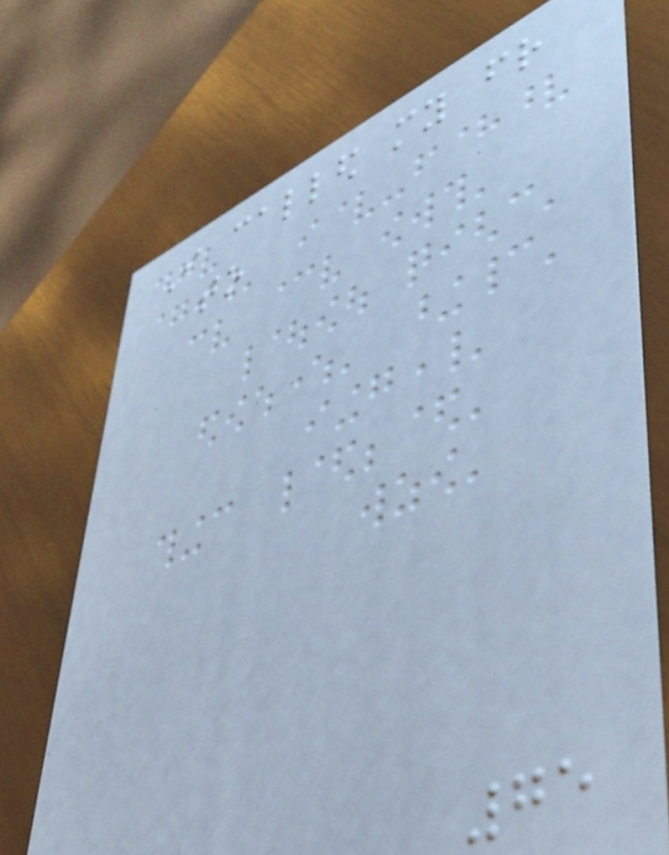I called my friend
to
75
